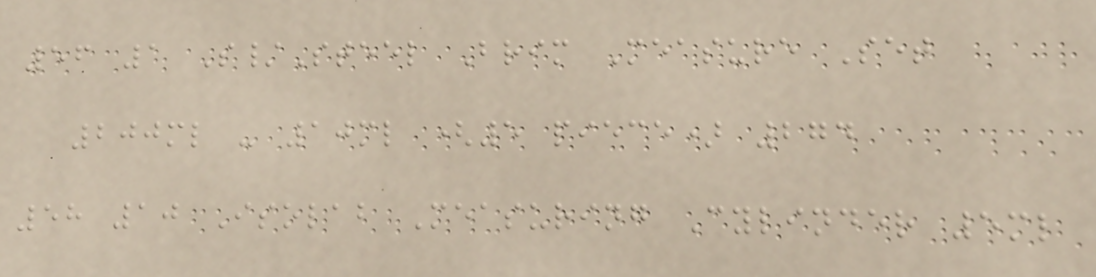56 1 S/Steel Brim Measure Set
200ml - 10ml (5 piece) 274
58 10 Isolab Measuring Cylinder 5ml
